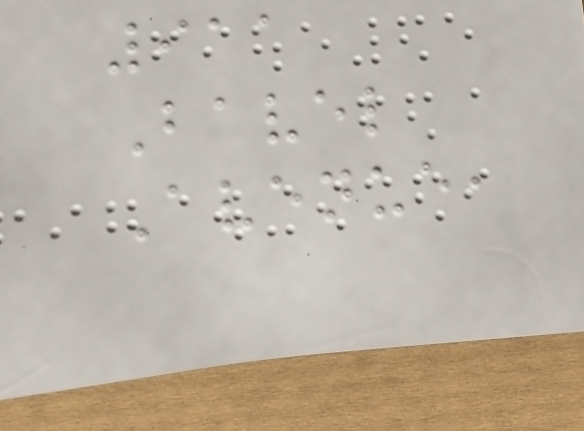911
Bavel
Avenue,
